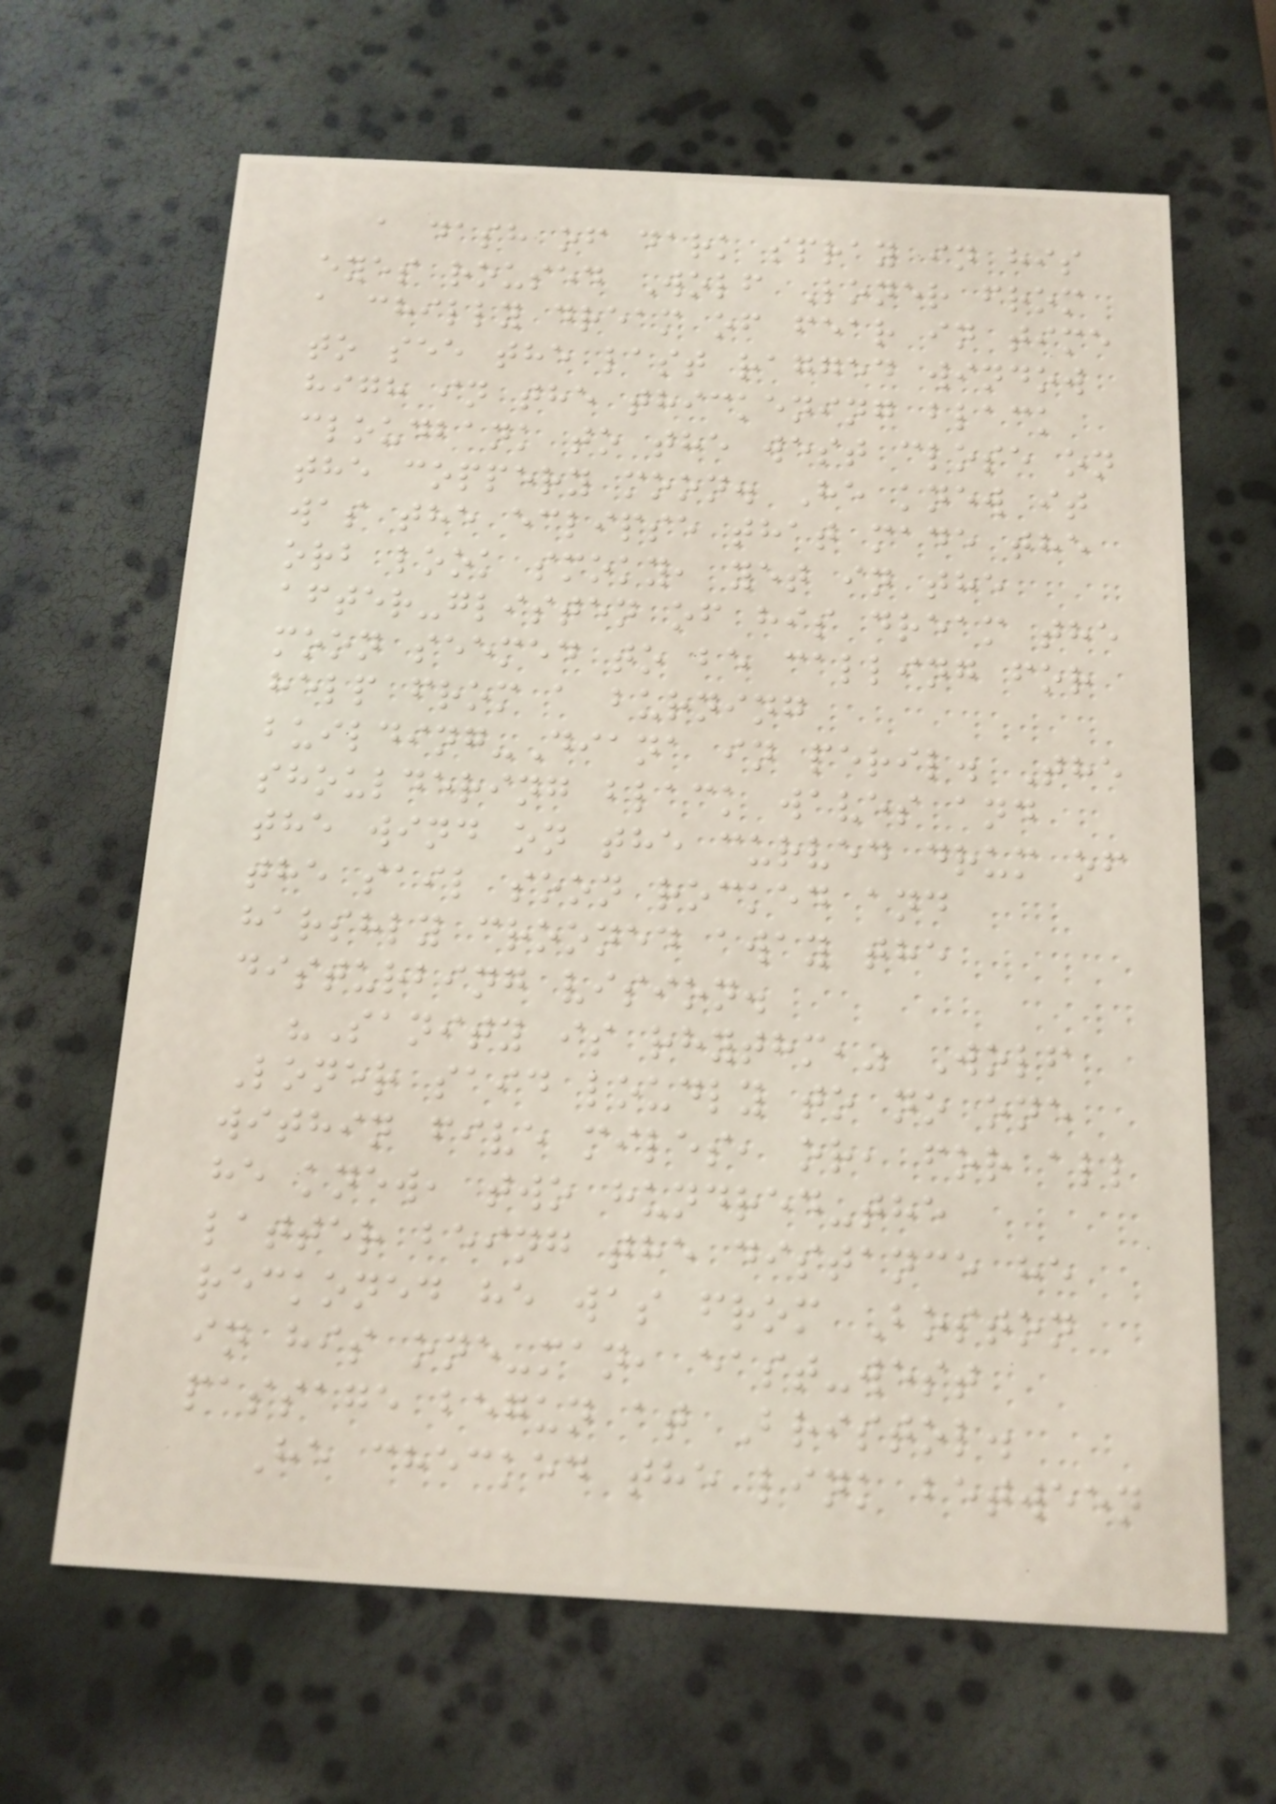a dash of dark spray in his
eyes roused Wolf Loner from
a chilly dream of fear in time
to see the last ragged window
high in the thickening black
cloudbank to the west close on
the coppery moon. He knew it
was the eclipse that made the
orb look smoky, yet in the
after-glisten of his dream the
moon seemed to be calling for
help from a burning
building-Diana in peril. The
shouldering black waves and
the wind on the curved drum of
the sail soon rocked and
harshly crooned away the
disturbing vision.
"Sanity is rhythm," Wolf
Loner said loudly to no one
within five miles, or, for all
he knew, two hundred-the
latter being the distance he
reckoned he was from Boston
in his one-man, east-west
passage begun at Bristol.
He checked the link between
